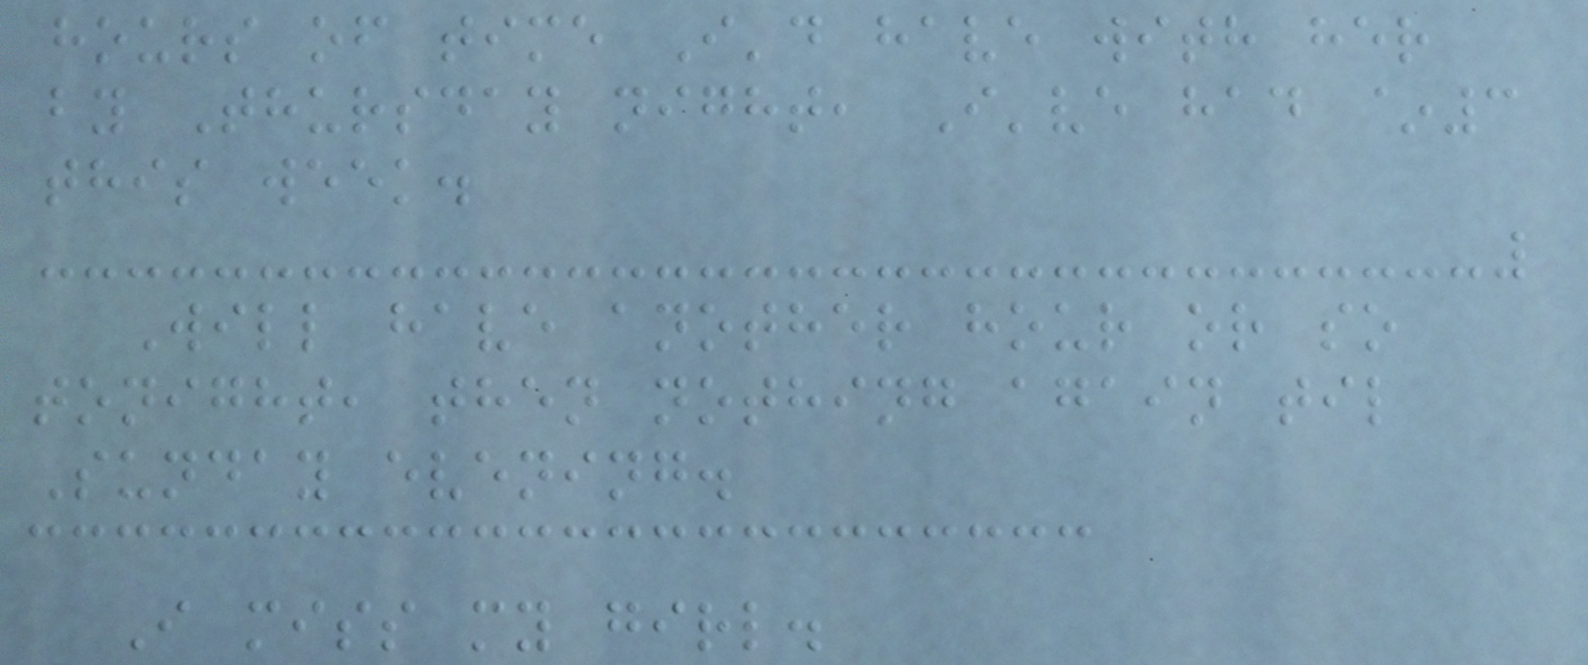hours of time I'd have with her
by Thursday night, I've had ~3
this week.
Will have another hour or so
tonight, then nothing again til
Sunday evening.
I miss my girl.
